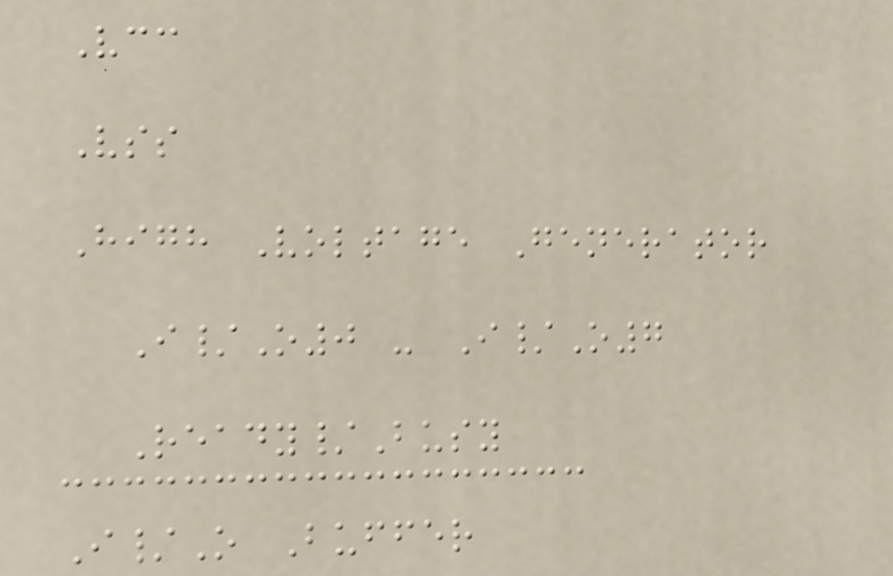Vcc
Vss
High Voltage Generator
I/O0 - I/O7
Ready/Busy
I/O Buffer
